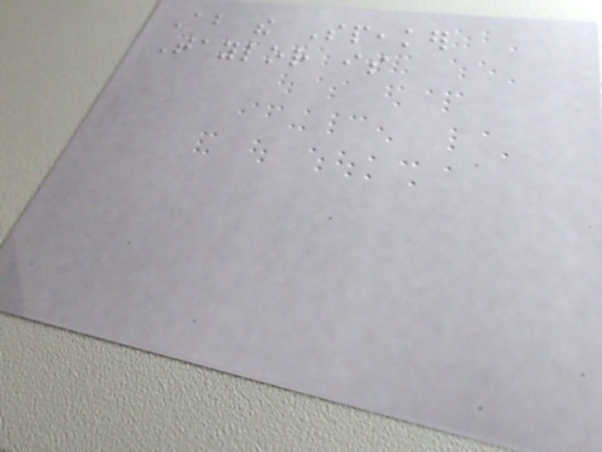About the Speaker
Taylor is
